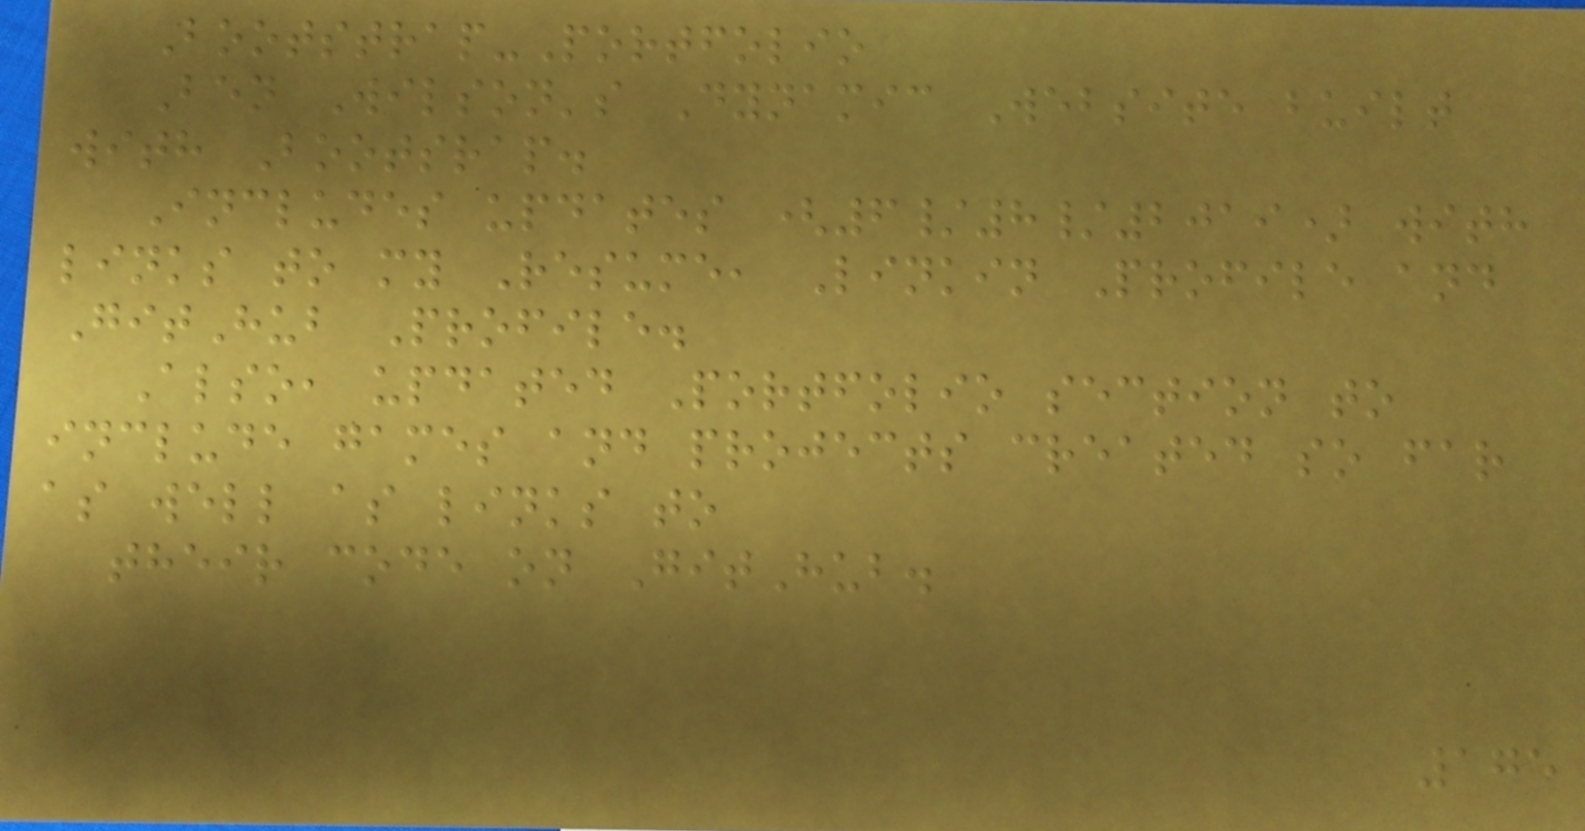Bootstrap-Portfolio
Ben Wilson's Dynamic Website built
with Bootsrap.
Includes updates (6/8/2019) with
links to my Resume, Linkin Profile and
GitHub Profile.
Also, updated Portfolio section to
include games and projects created so far
as well as links to
their code on GitHub.
175
